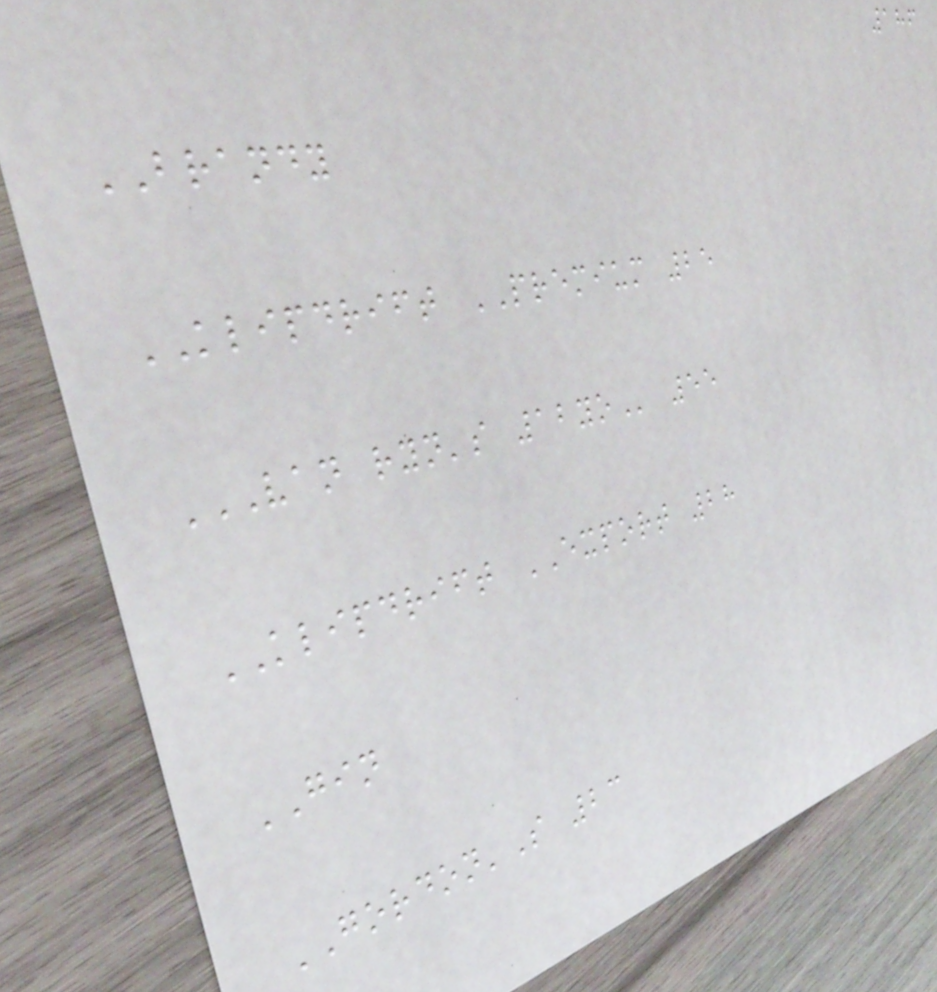186
BRANDY
KLIPDRIFT PREMIUM 25
VAN RYN'S 12YO 55
KLIPDRIFT EXPORT 28
GIN
GORDON'S 23
